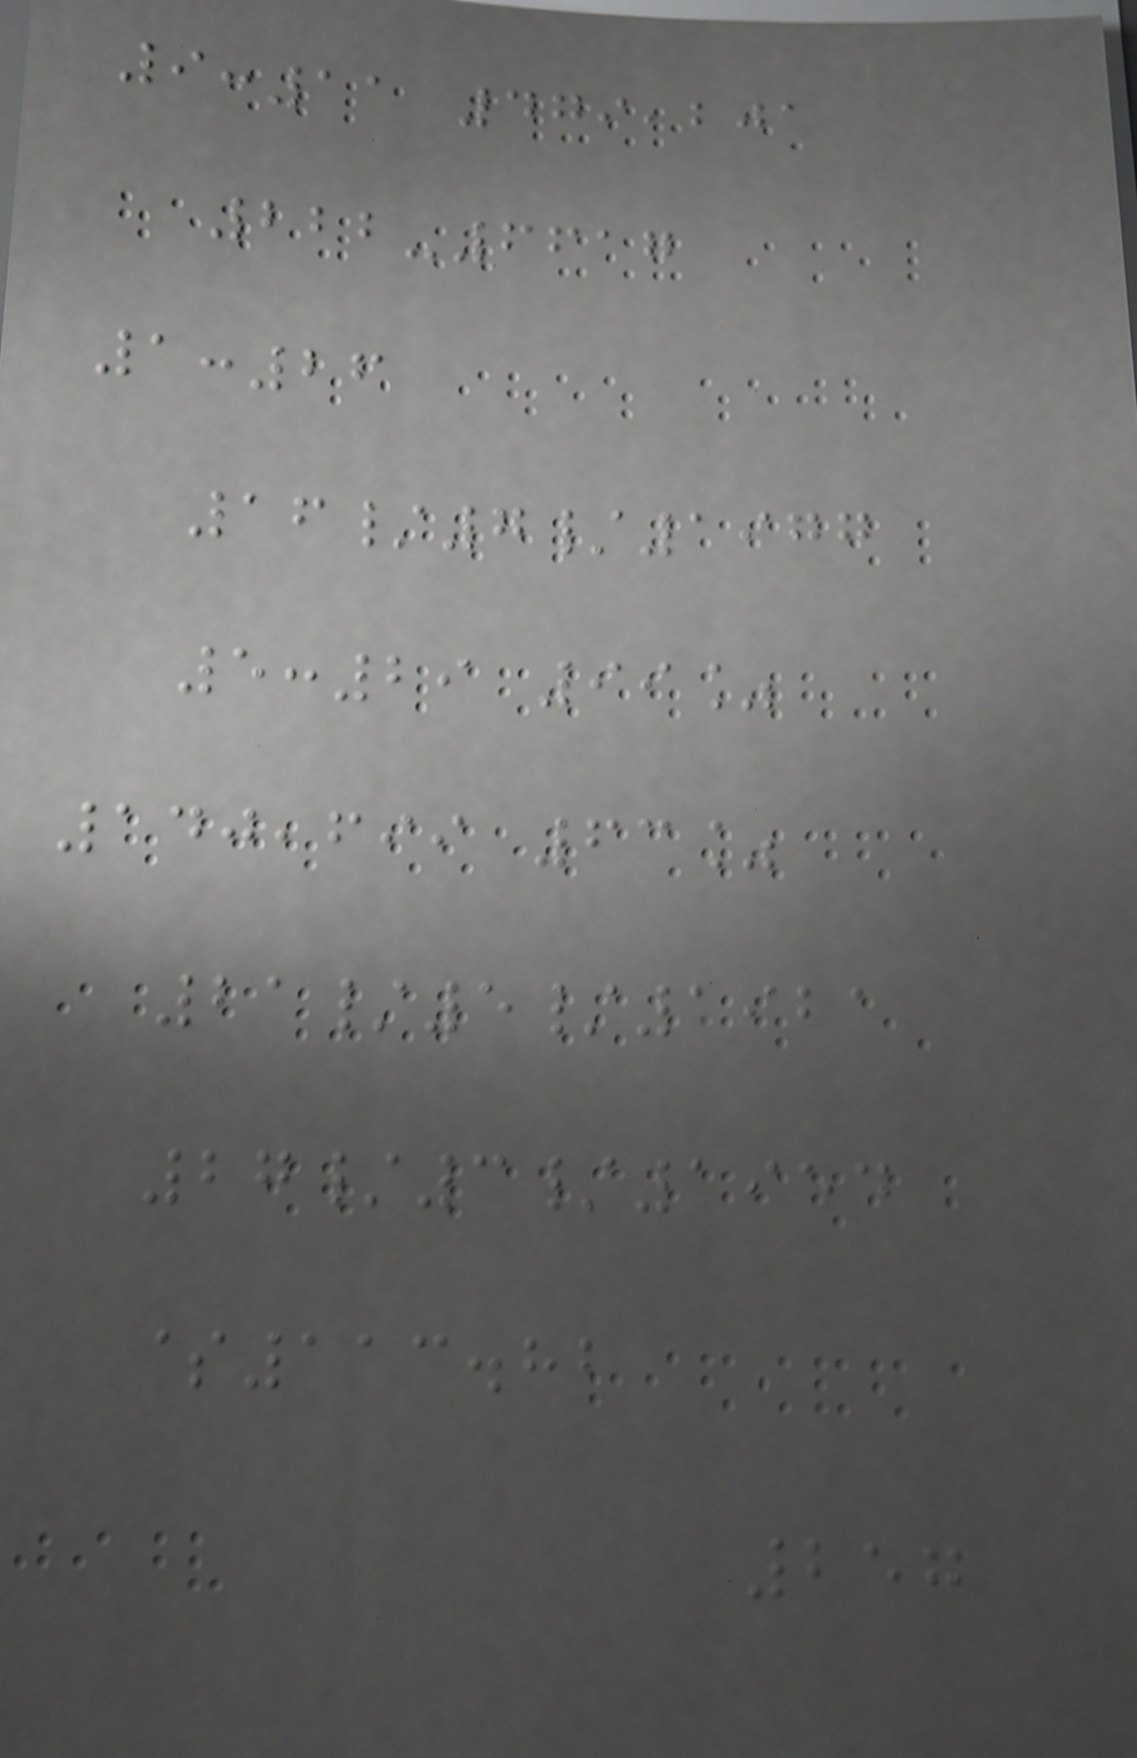9:11 479,201
222-6617
1:26
16/7/1977
5:29 99%
140,699 63%
21/5/1921
27/3/1954
$113.82
257
